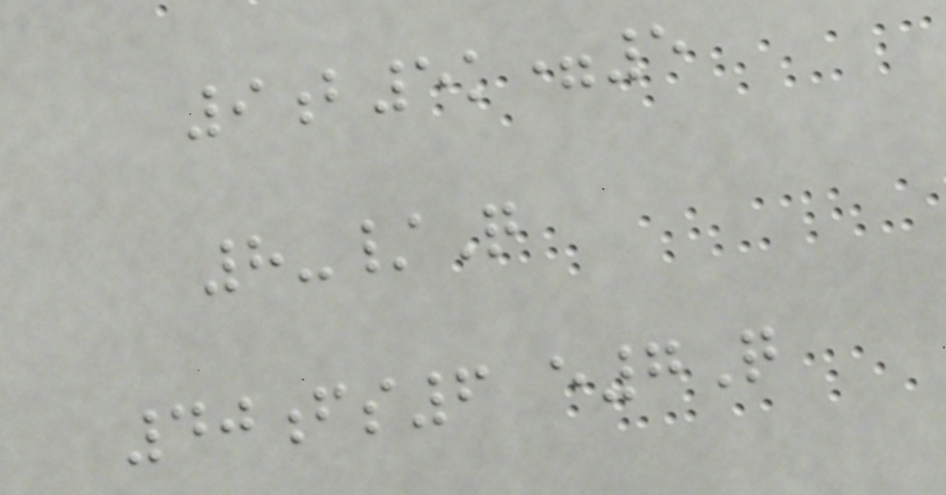9b5k=5
8-/Q
40fs6 e7Q
